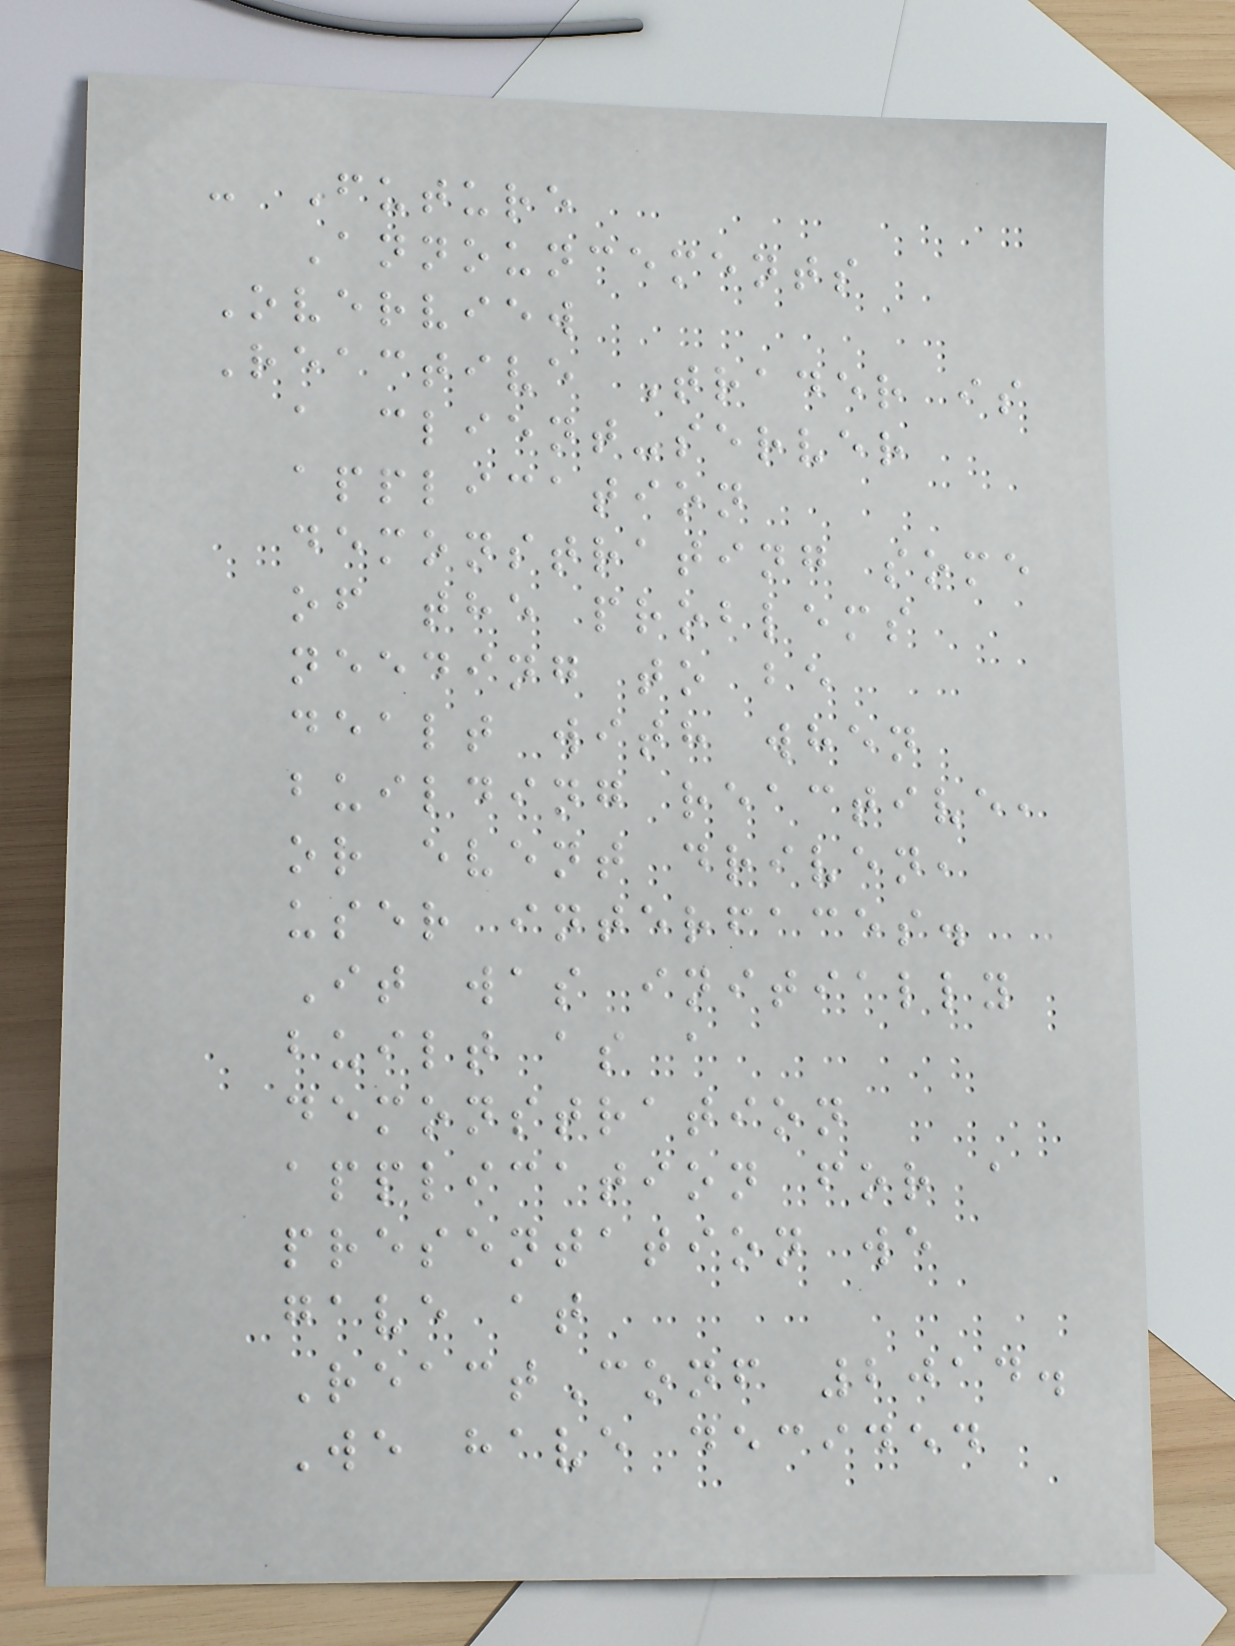- Future
Announcements
Overview
Reactive Trader is
a client-server
application
demonstrating some
of the problems
needing to be
dealt with when
building reactive,
or event driven,
user interfaces.
It was initially
built as a
demonstration
application for a
presentation we
gave at
ReactConf 2014.
We have decided
